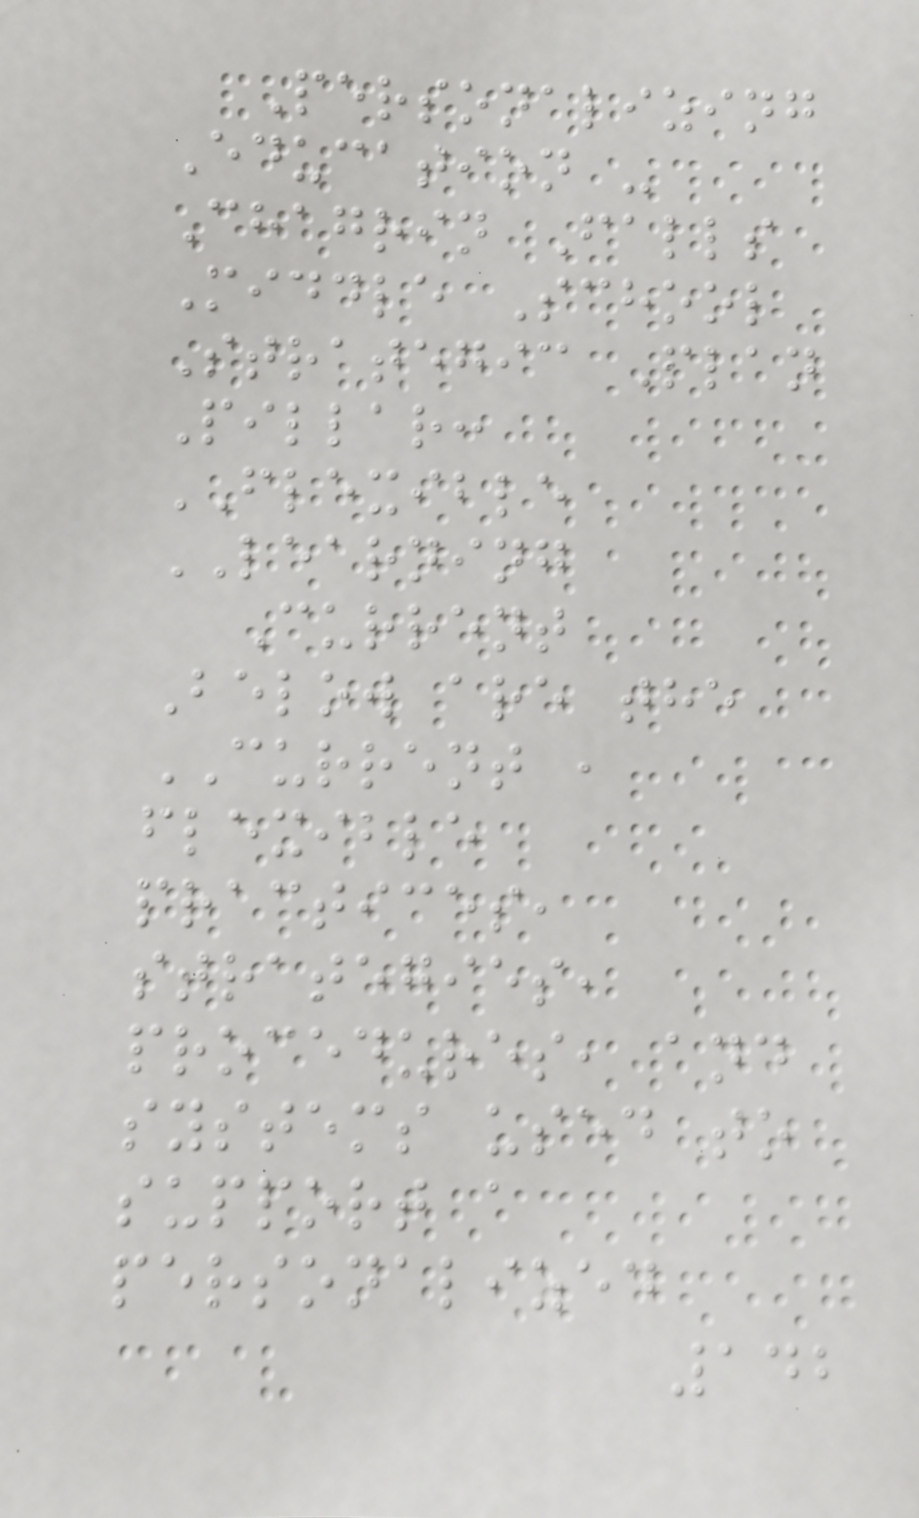Personalizing
Education -
Chagrin Falls
Middle School
Strategic Plan
Pillar:
FLEXIBLE
LEARNING
Current
Below are the
CURRENT ,
flexible
practices,
strategies,
procedures, and
systems used to
support a
personalized
142
